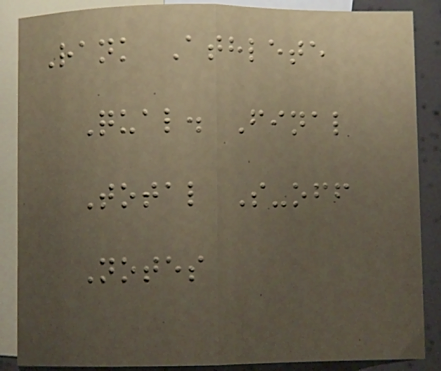Rank Athlete
Qual. Final
Total S-off
Notes
